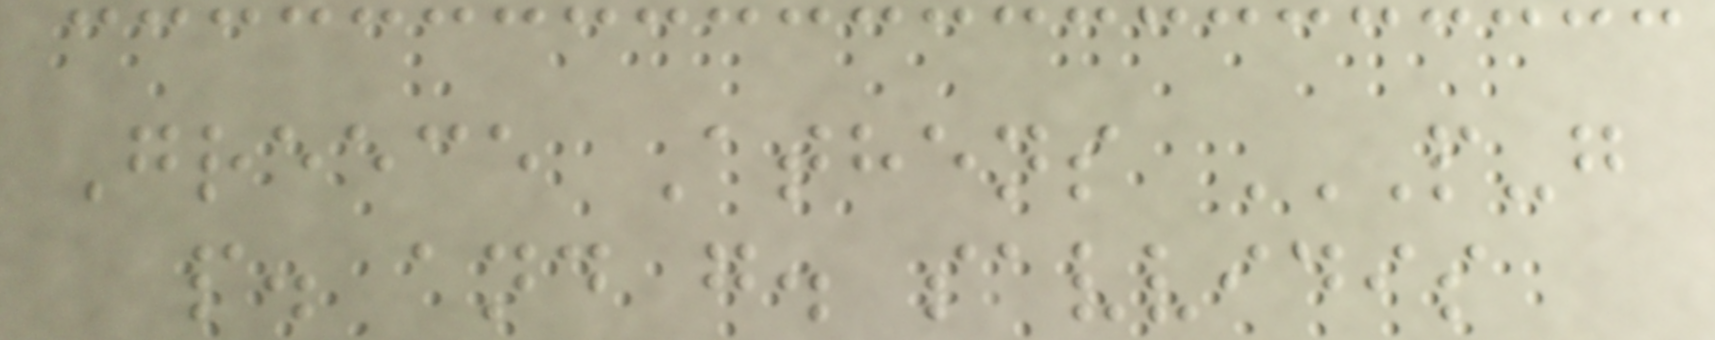Greece Athens P-G
P. AND G. SAVVIDIS
